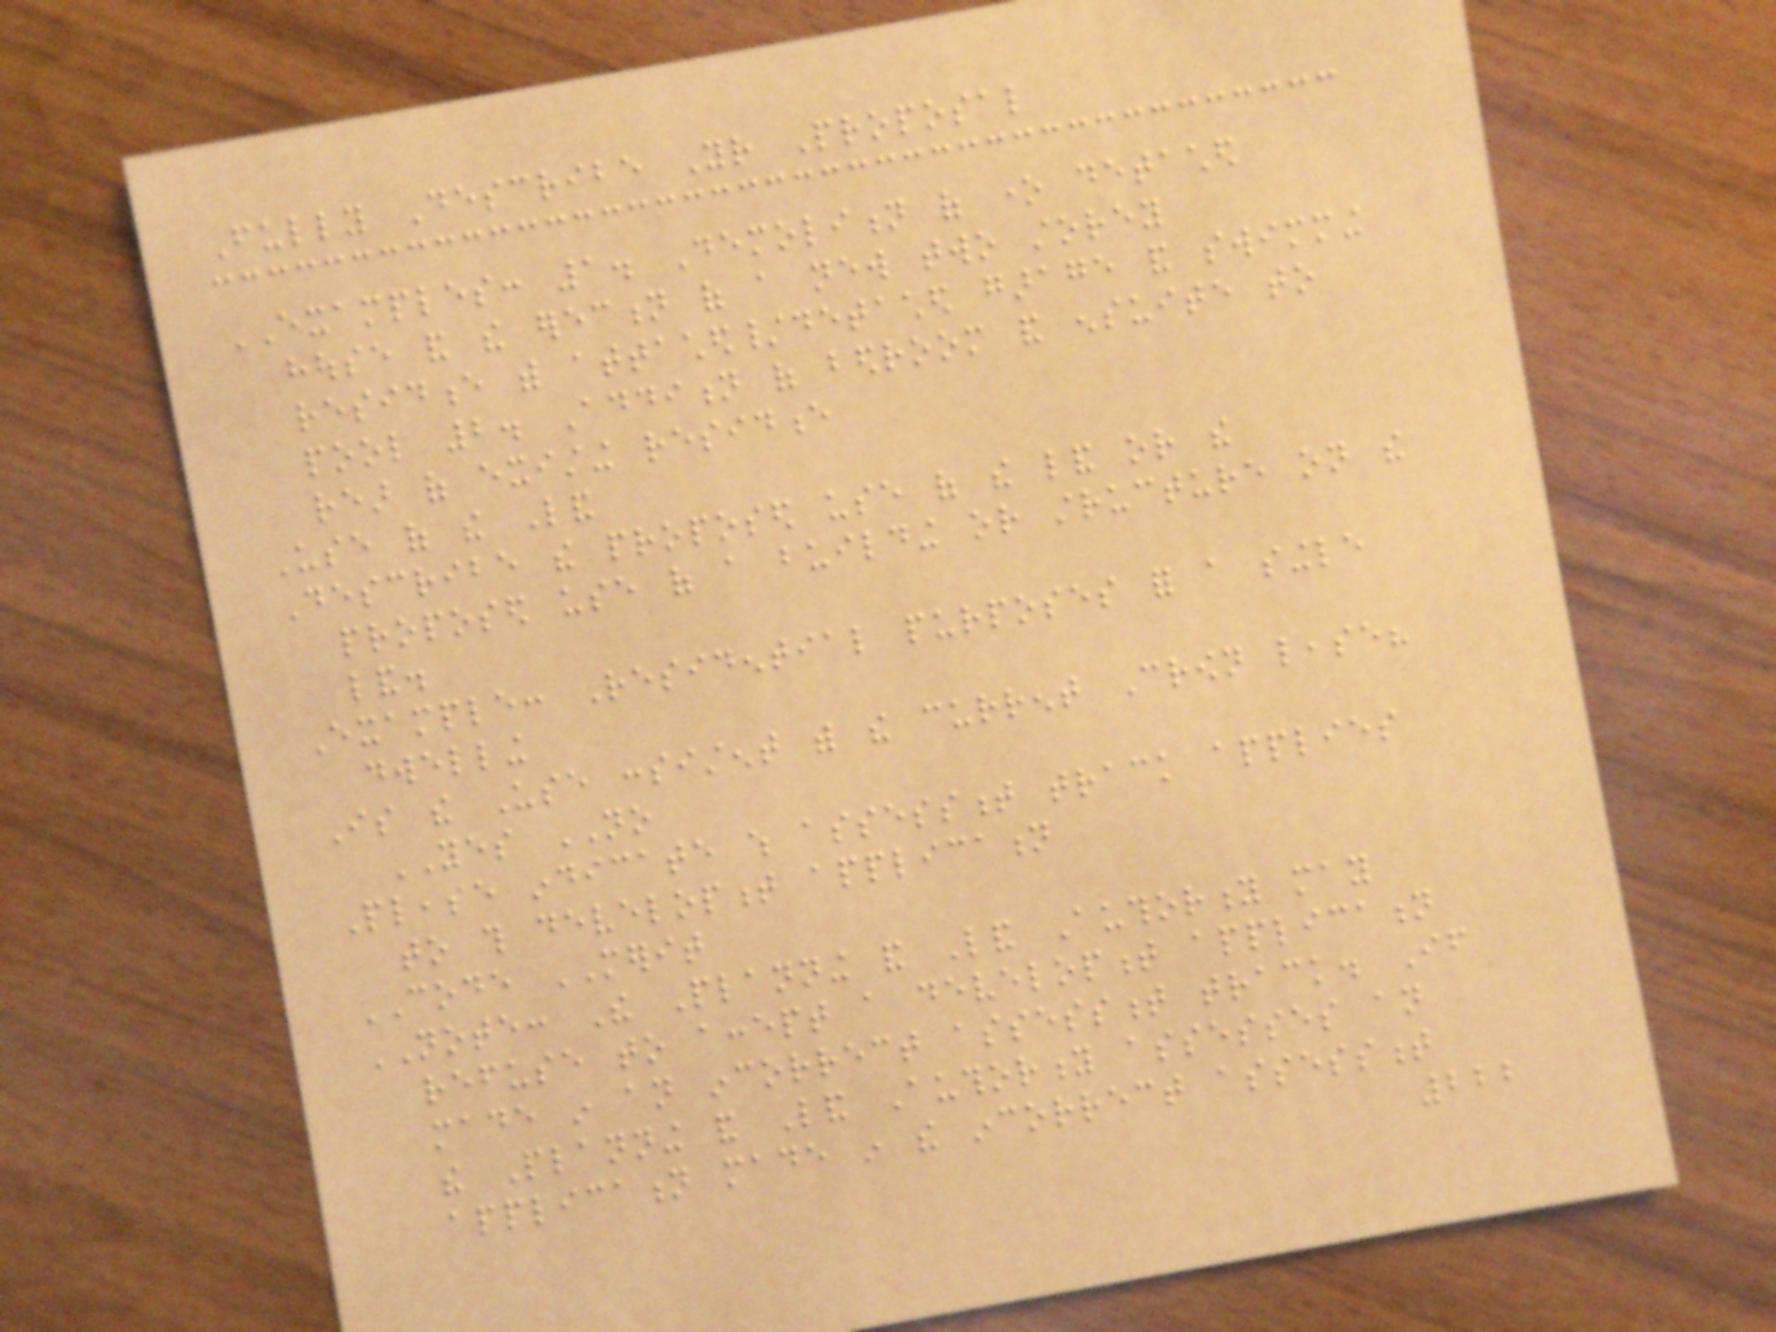Fully Describe Your Proposal
EXAMPLES: 1. Demolition of one detached
house and the erection of a new two storey
residence with attached/detached garage and swimming
pool 2. Addition of bedroom and ensuite to
rear of existing residence
Use of the Land
Describe the proposed use of the land or the
proposed use of a building or structure on the
land.
Example: Residential purposes for a single
dwelling
Is the Use consistent with the current Crown lease?
YES NO
Please indicate which assessment track applies
to this development application
CODE MERIT
NOTE: The Planning and Land Authority may
refuse to accept a development application
made in an incorrect assessment track. If
the Planning and Land Authority assesses an
application made in the incorrect assessment
222
